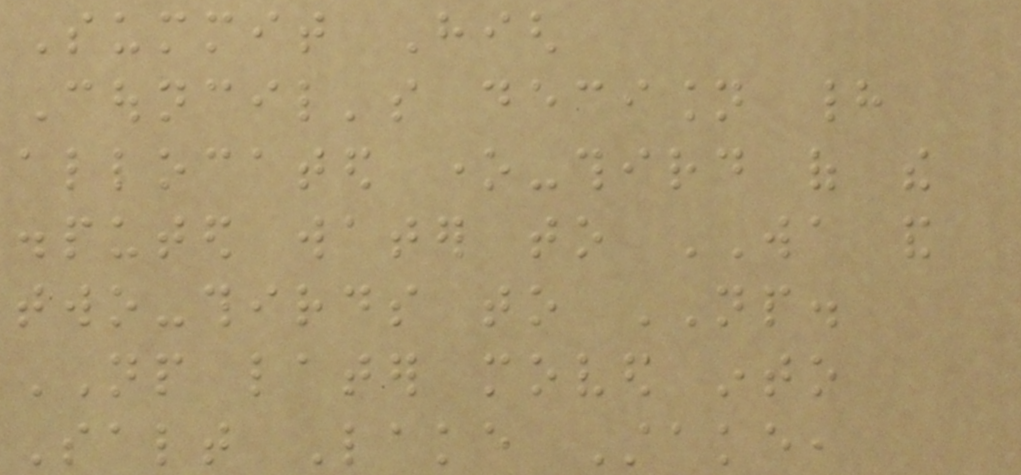Summit High
Council's decision had
allocated one-third of the
disputed water to WA and
two-thirds to NP.
NP later moved into
Salt Lake Stake,
